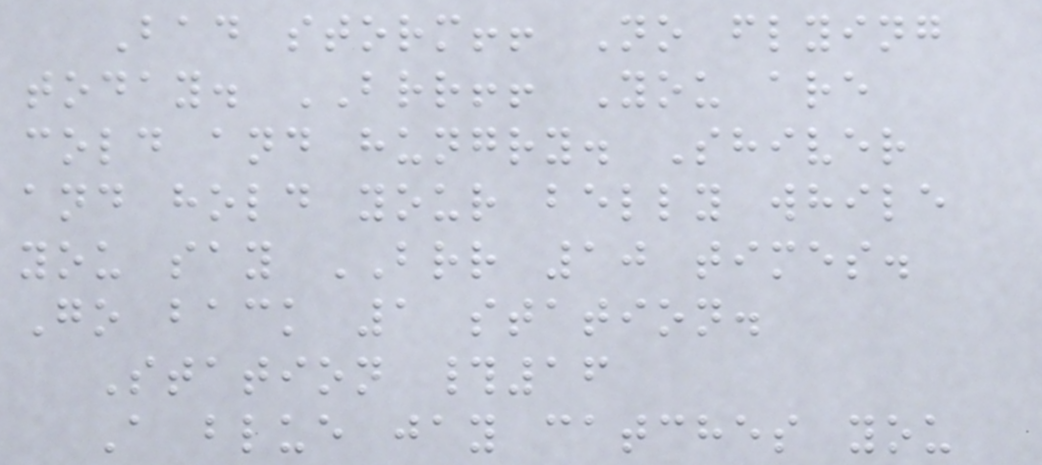Bad storm!! No flying
today. BRR!! You are
cold and hungry. Shiver
and hold your belly while
you say BRR 10 times.
Go back 1 station.
Station #16
A blue jay catches you
